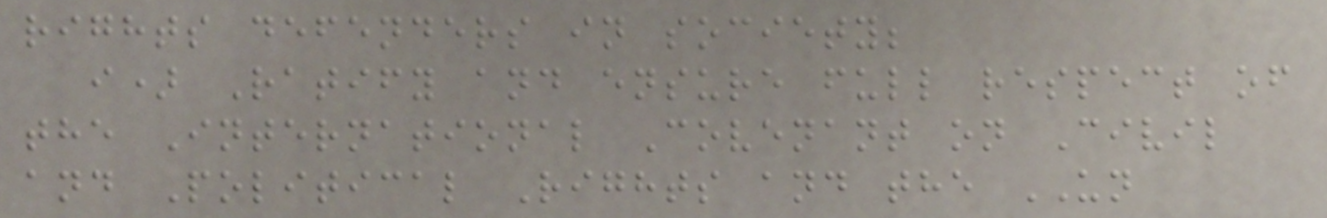rights defenders in society;
i) Ratify and ensure full respect of
the International Covenant on Civil
and Political Rights and the UN
